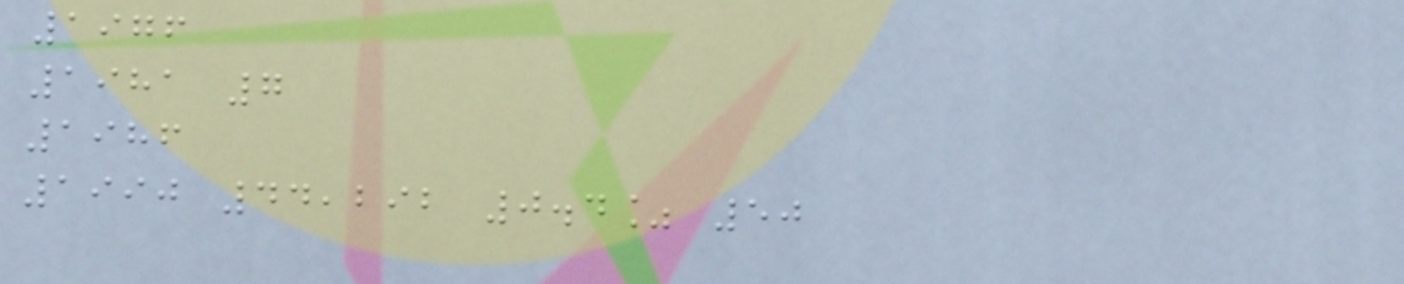1976
1981 7
1986
1990 44,292 0.4% 50
